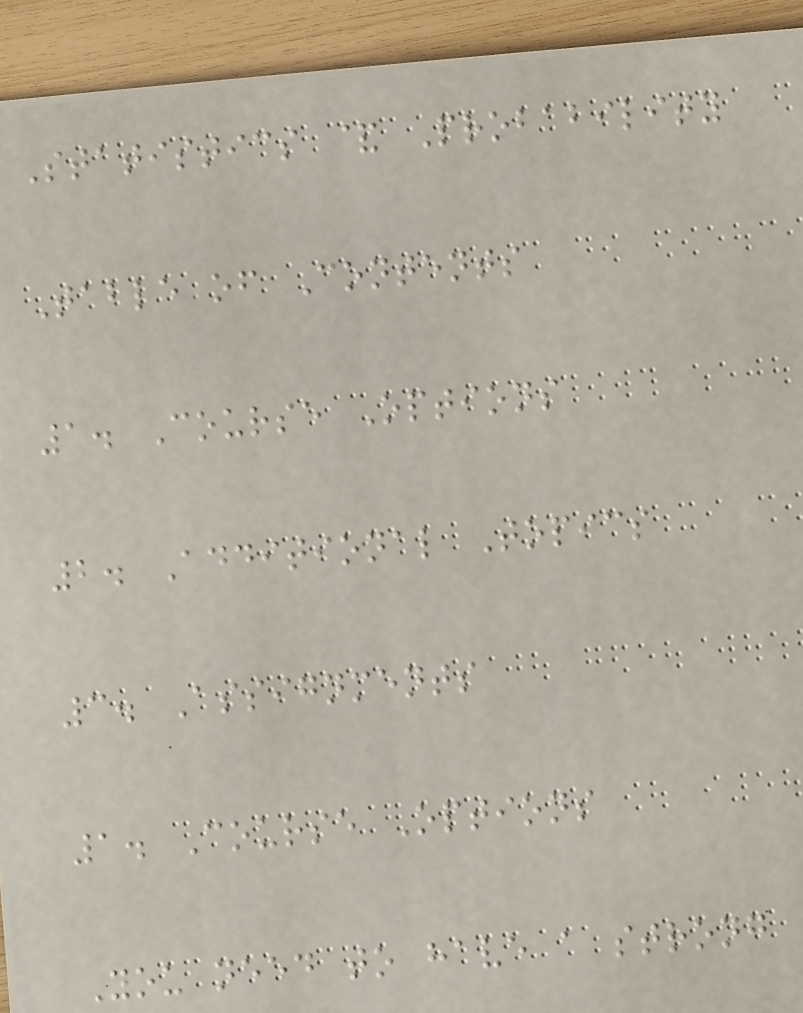Statistics & Probability
Table of Contents
1. Course Options
2. Additional Topics
3. Assignments
1. Course Options
You need to have a strong
